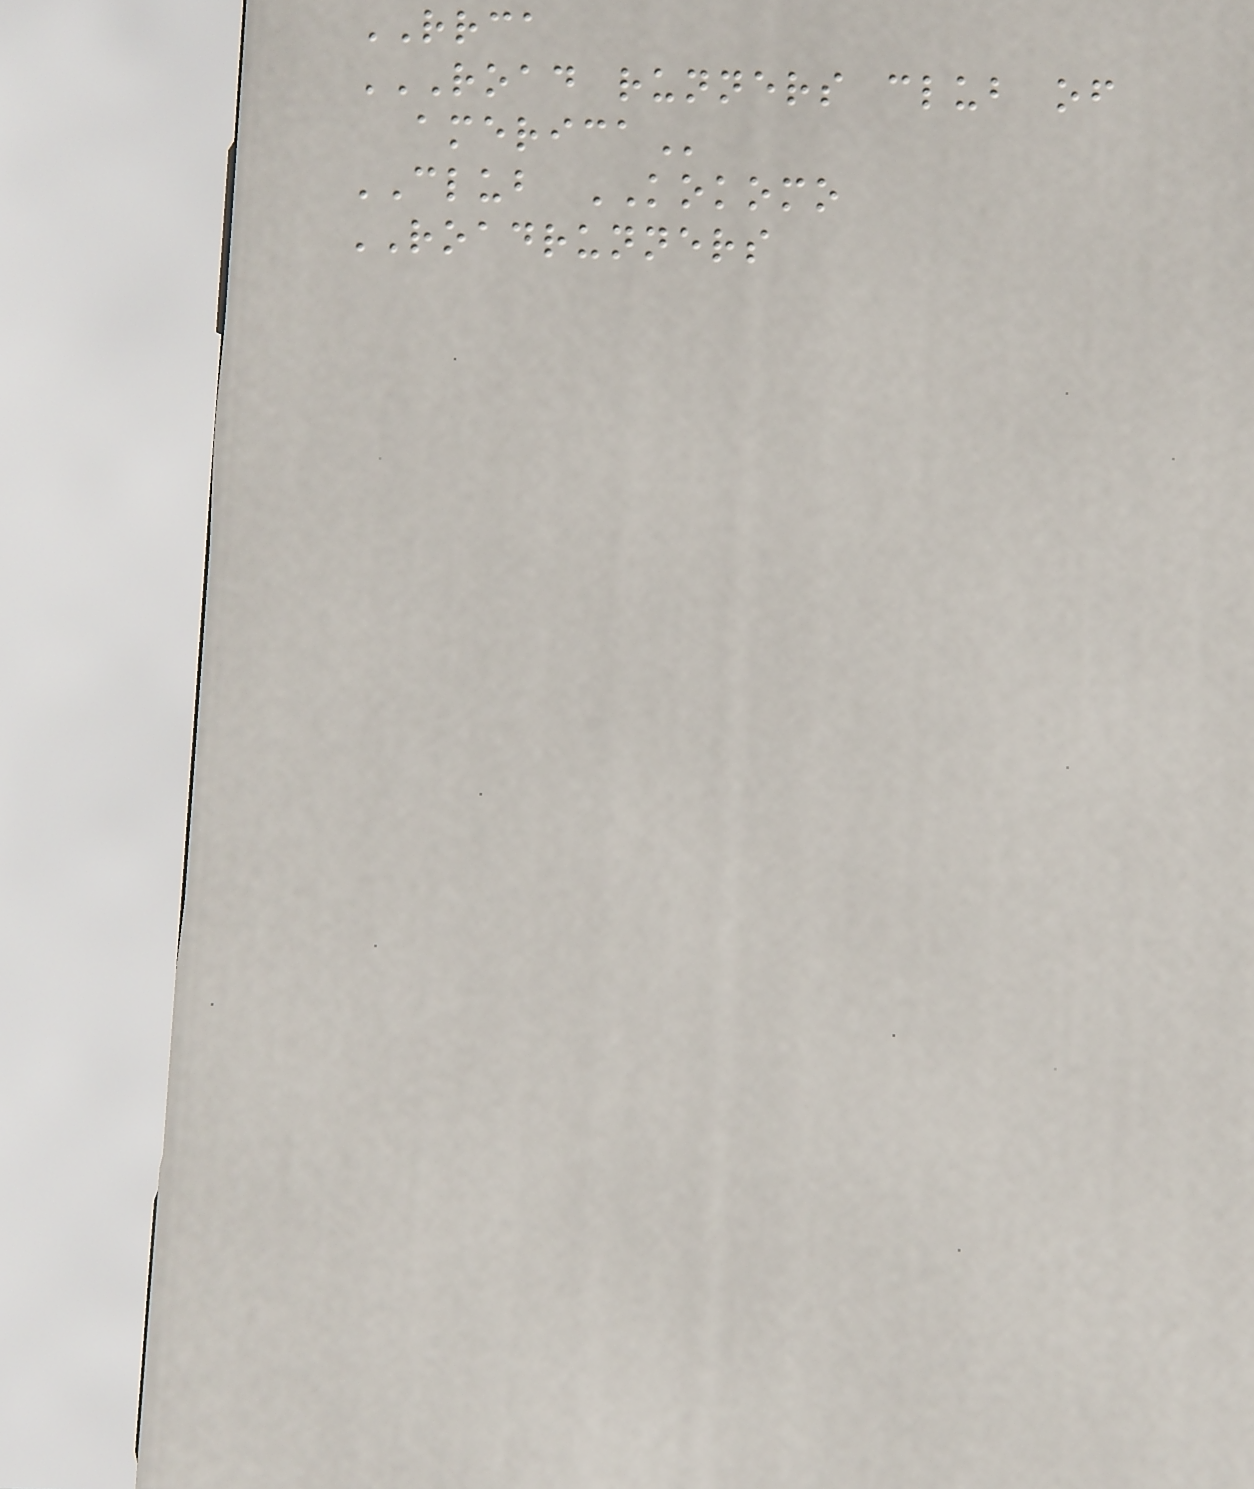RRCA
ROAD RUNNERS CLUB OF
AMERICA
CLUB KOKOMO
ROADRUNNERS
